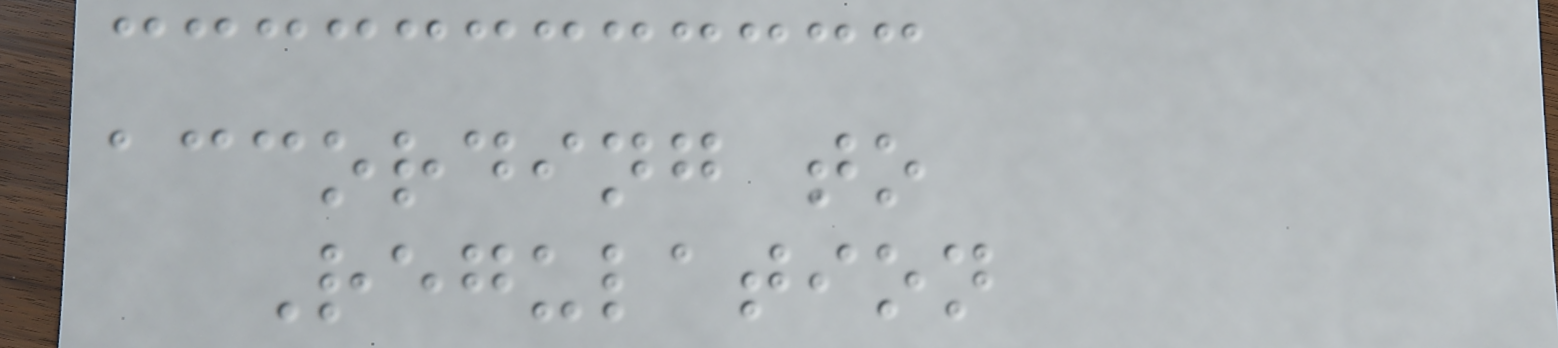according to
Regulation
